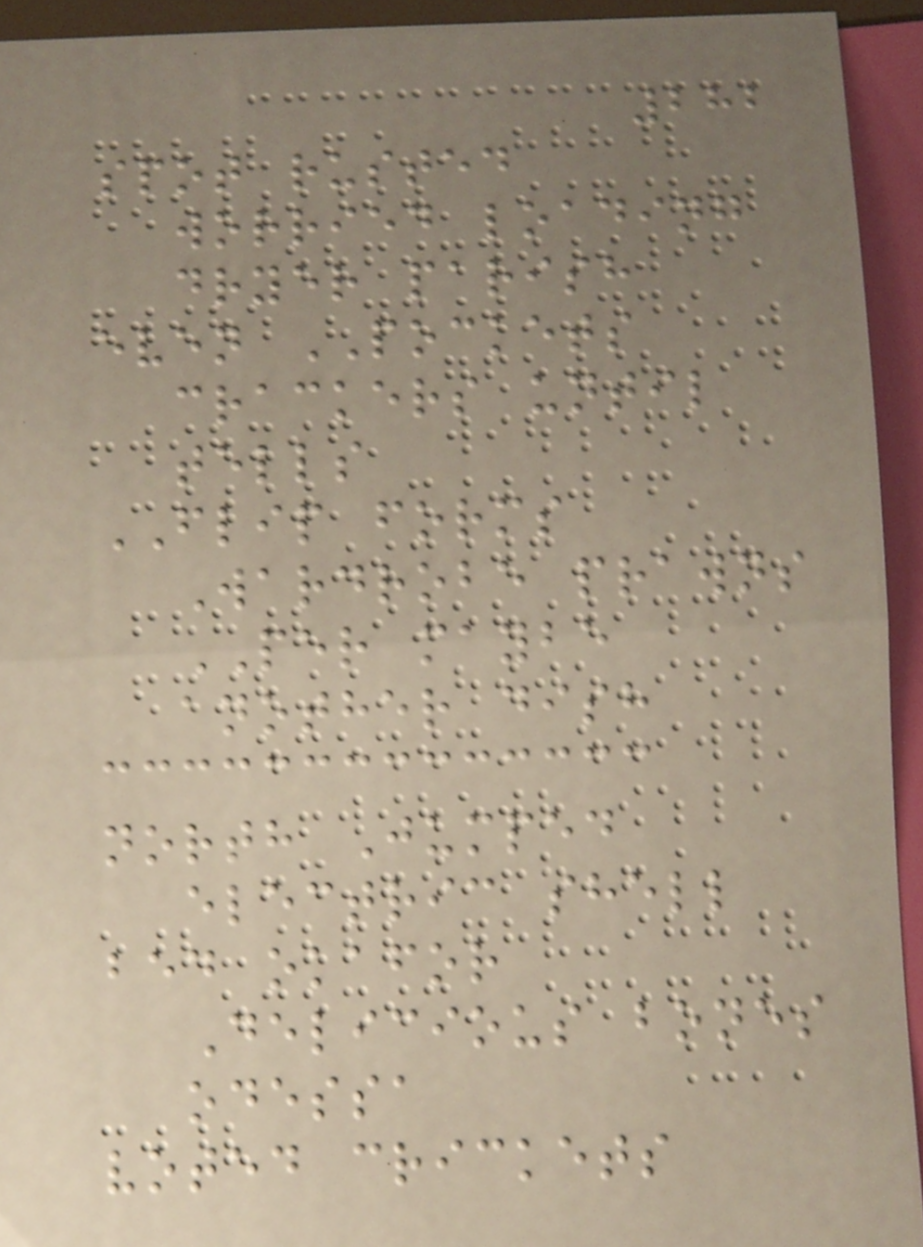282
spot rusted
worried loading
dryer parish
even POCKETS
crackers until
tells
FLIP forms
Wardrobe prawns
PER maybe
another dish
north Jumped
electric shell
bed okafor
Delicious bones
odessa
voted crickets
